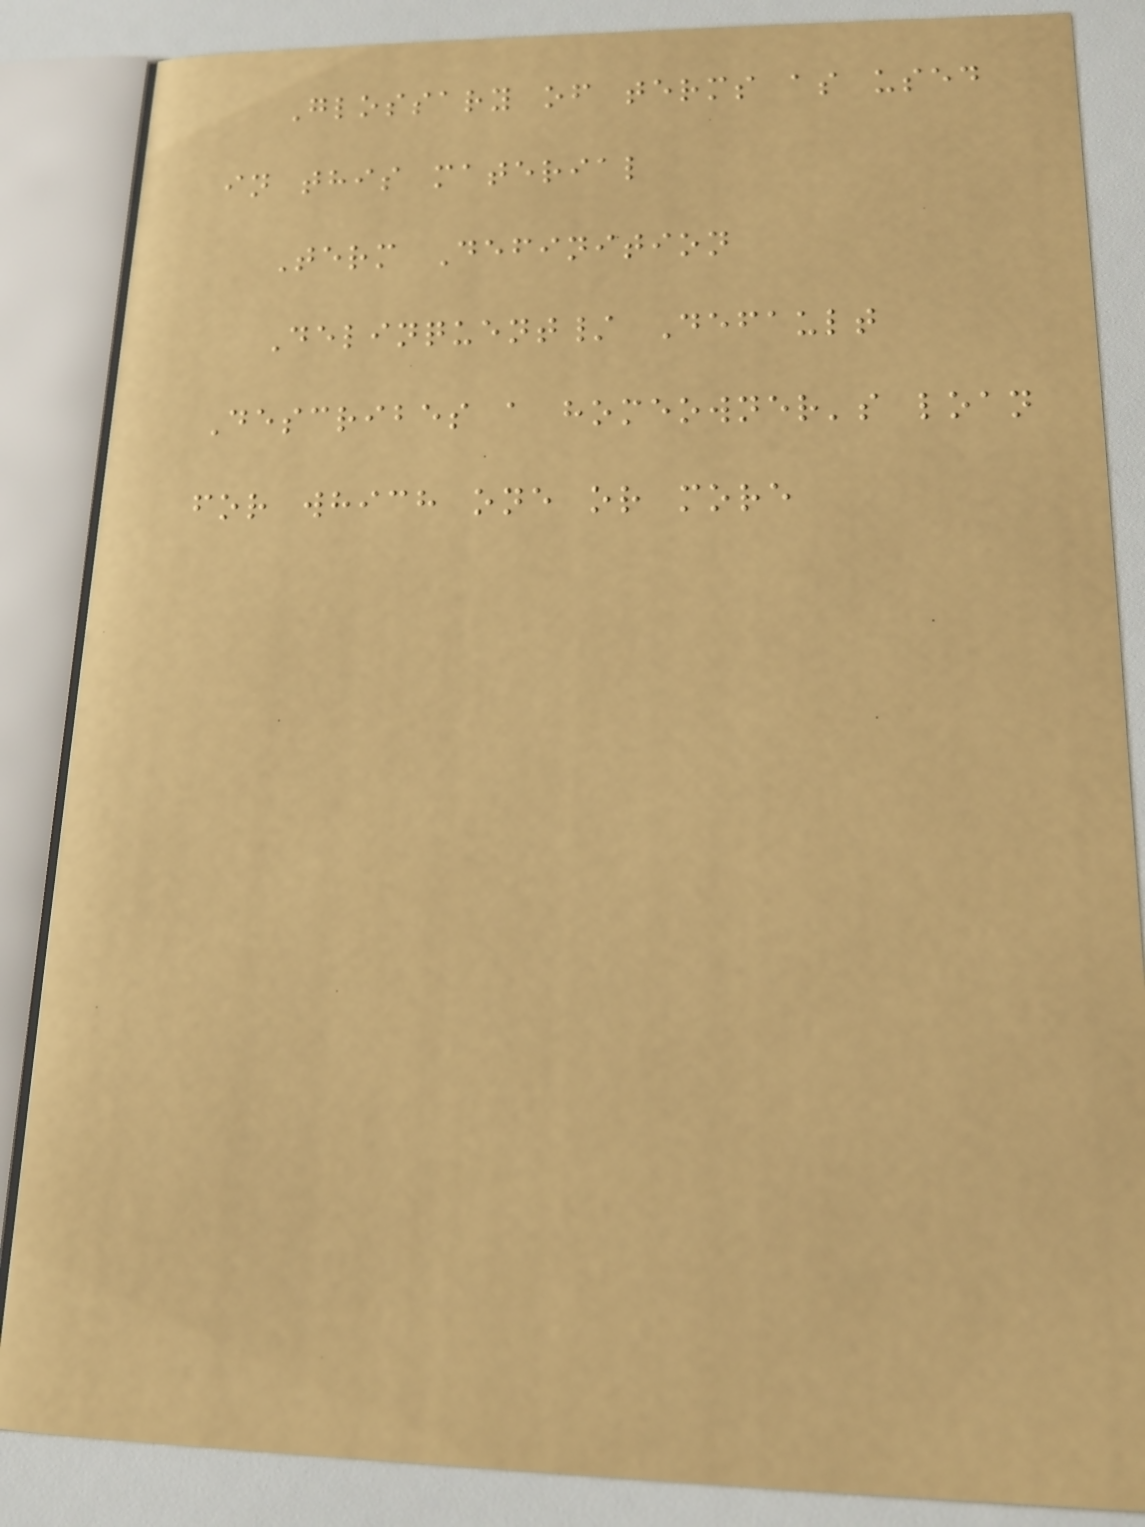Glossary of terms as used
in this material
Term Definition
Delinquent/ Default
Describes a homeowner's loan
for which one or more
